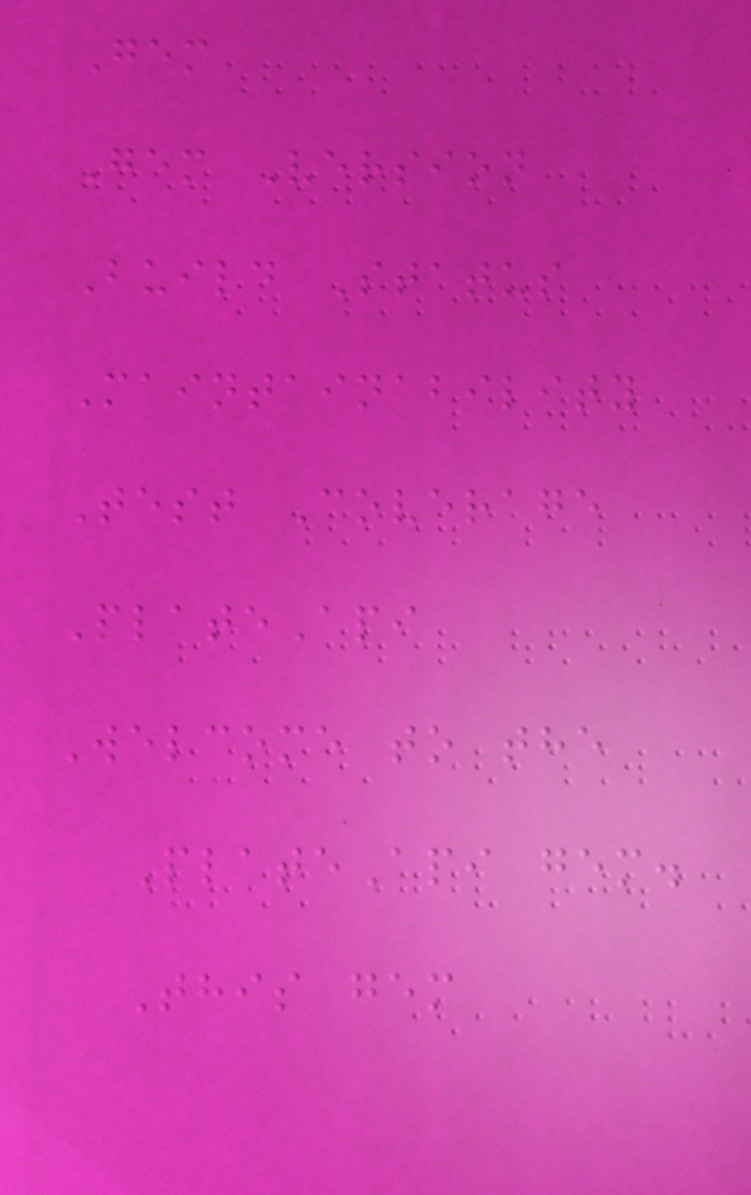Gem
Gem Version
Build Status
Maintainability
Test Coverage
PlateApi
Welcome to the
PlateApi gem.
This gem
